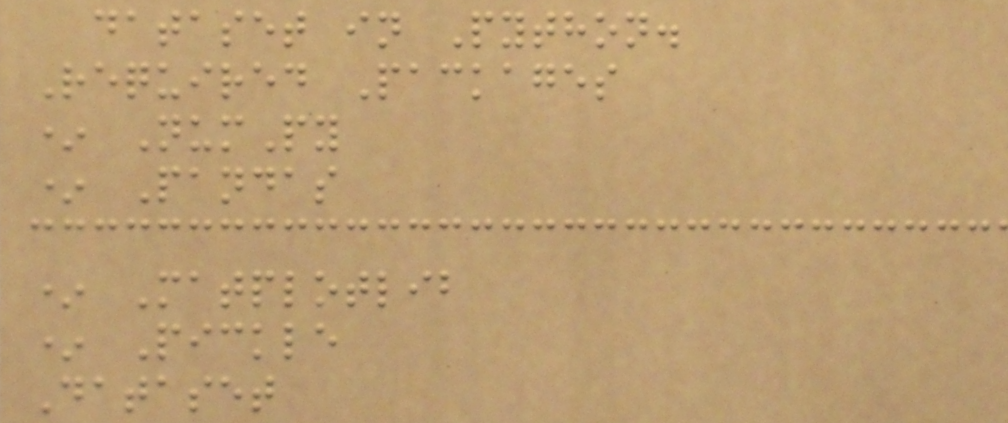dataset in Python.
Required Packages
* NumPy
* Pandas
* Matplotlib
* Pickle
Dataset
